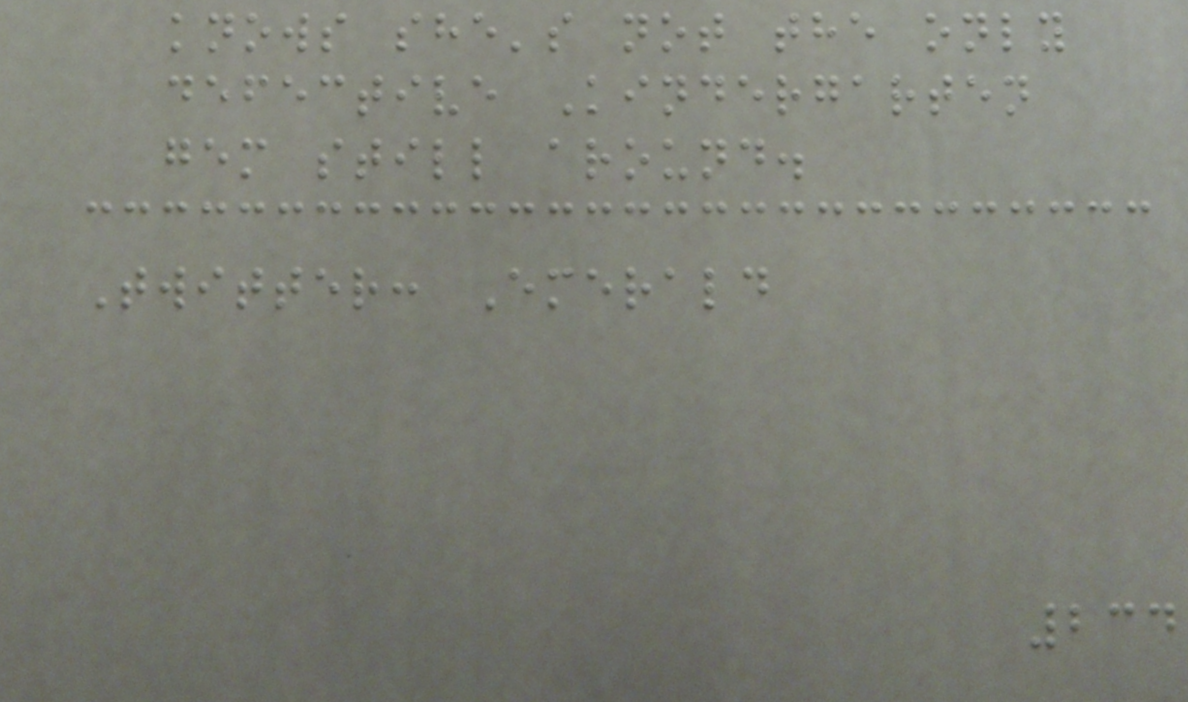knows she's not the only
defective Kindergarten
gem still around.
Twitter: Emerald
234
